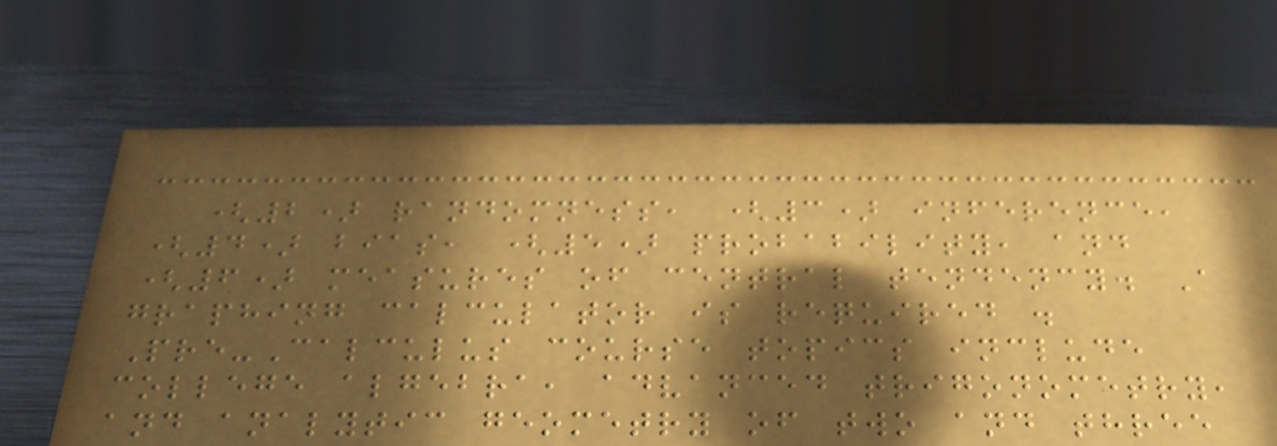(2) randomness, (3) inference,
(4) bias, (5) probability, and
(6) measures of central tendency. A
graphing calculator is required .
Pre-Calculus course topics include
college algebra, advanced trigonometry,
and analytic geometry of two and three
